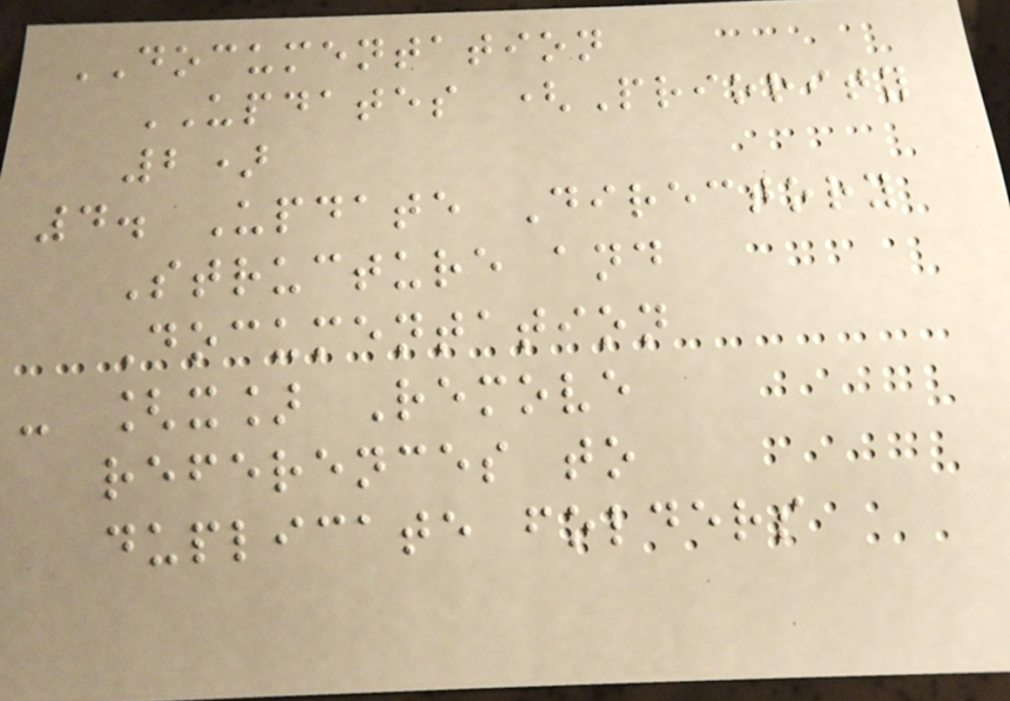DOCUMENTATION
UPDATES (Priority
2)
4. Update Directory
Structure and
Documentation
- [x] Remove
references to
duplicate folders
